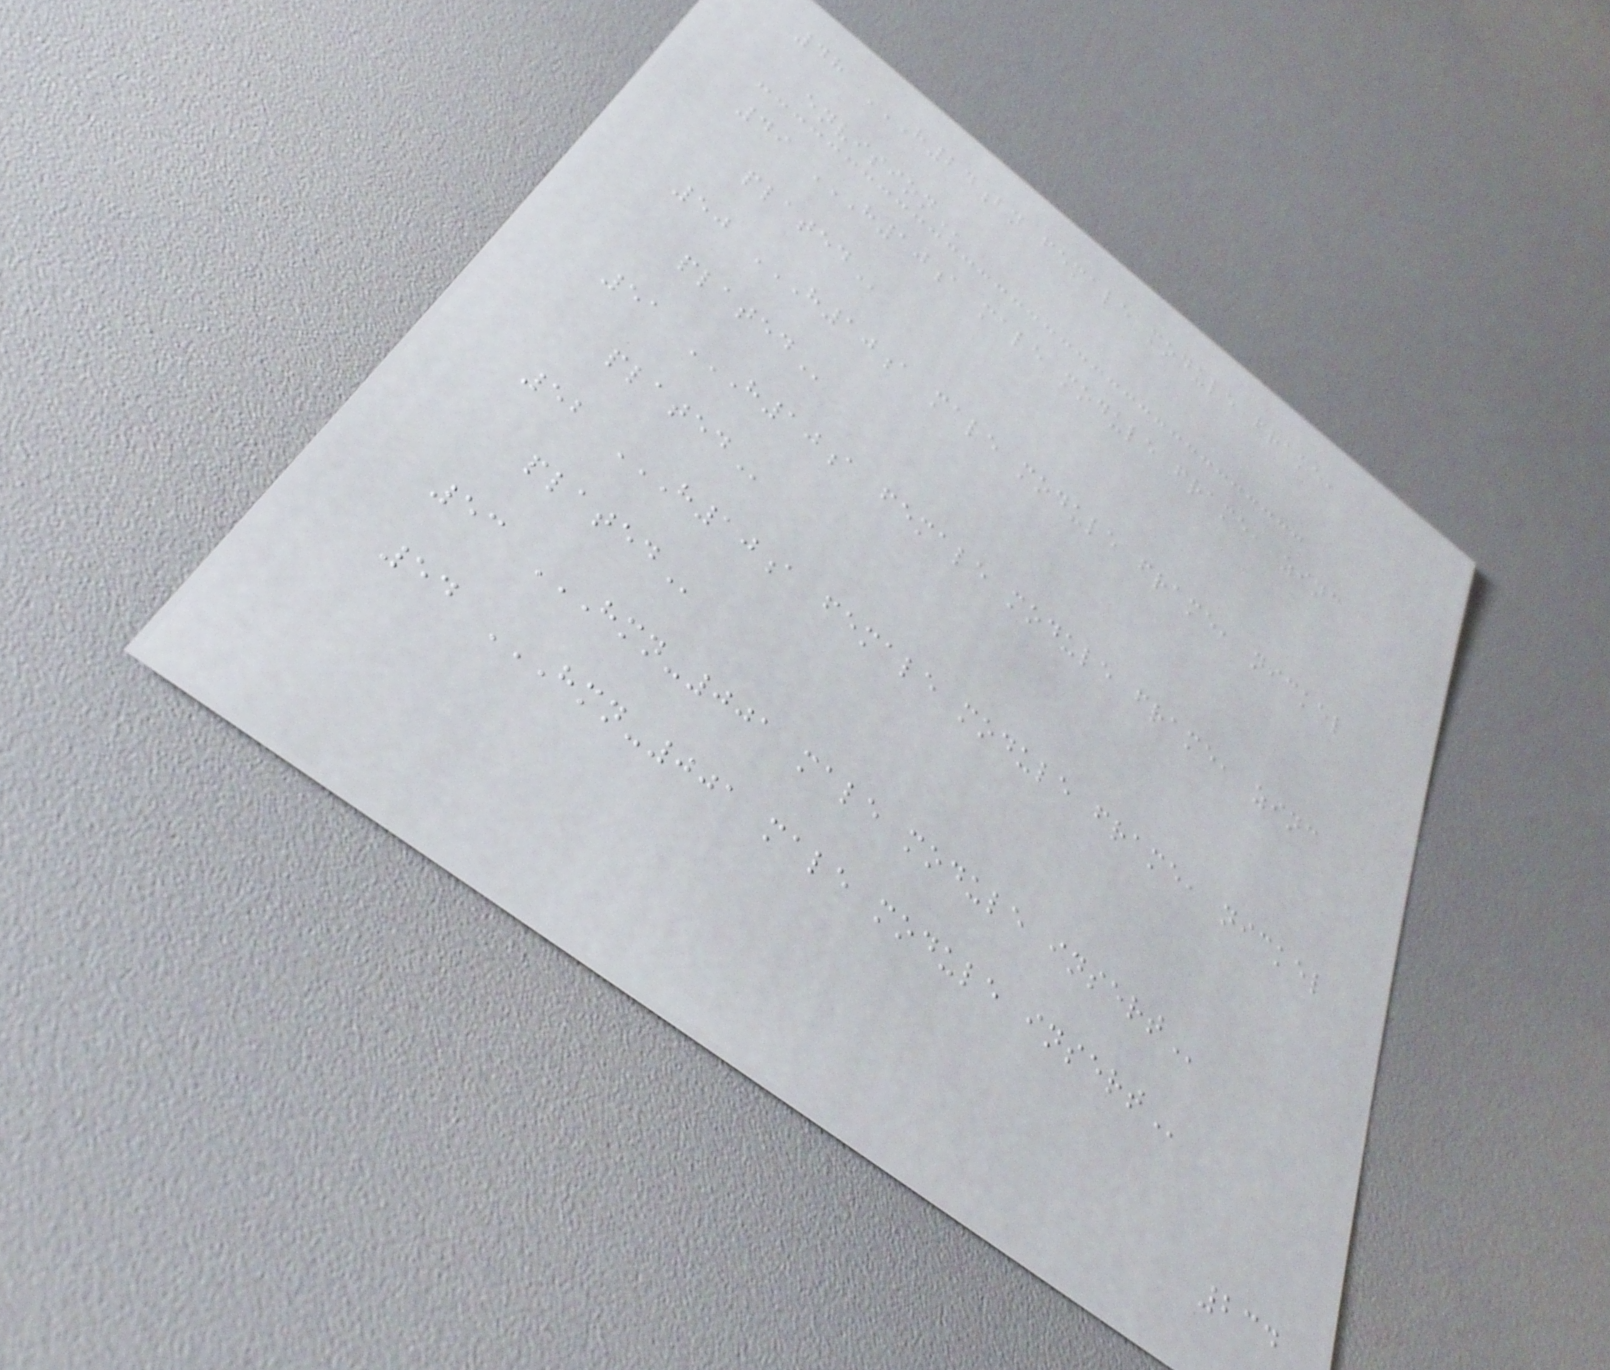48 H24BN FEMALE MODULE FRAME,
ENVISION
49 H10A MALE MODULE FRAME, ZINC
PLATED
50 H10A MALE MODULE FRAME, NICKEL
PLATED
51 H10A FEMALE MODULE FRAME, ZINC
PLATED
52 H10A FEMALE MODULE FRAME, NICKEL
PLATED
53 HMN-001 MALE MODULE INSERT
54 HMN-001 MALE MODULE INSERT
234
